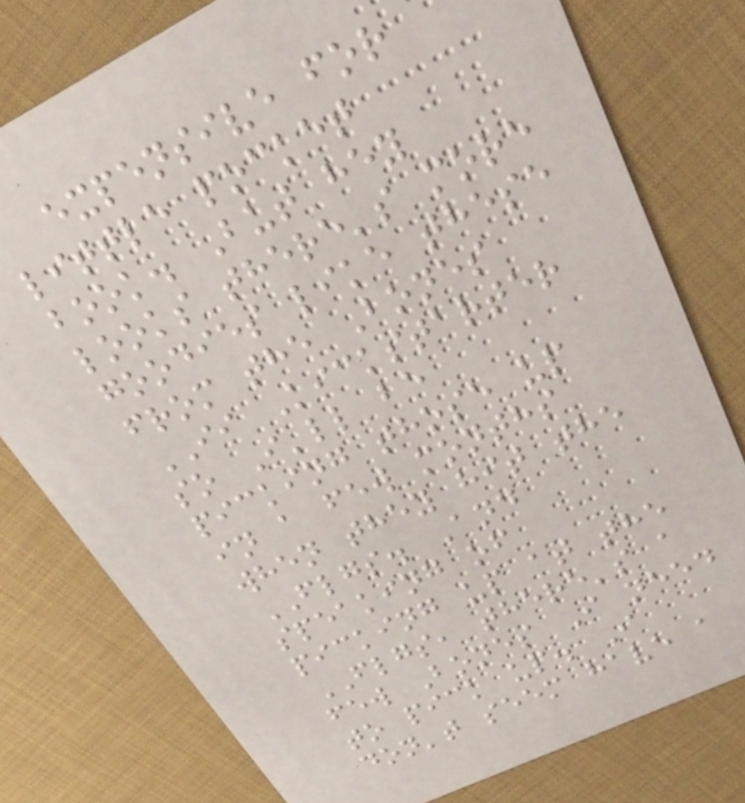expensive for
little pocket
book. But hey
looks there's more
goodies like these
from the Bones
II Kickstarter
so I'll be
picking those up
in a few months
when they hit the
FLGS. And
speaking of
picking up at the
FLGS, there's a
few Bones I need
to pick up. I
don't seem have a
